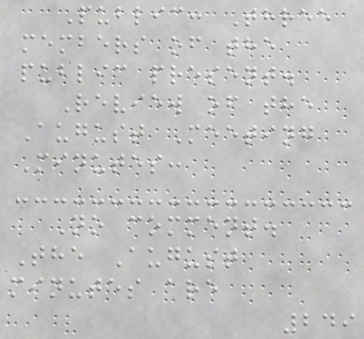Public: Three
members of the
public present.
Review of the
August Meeting
Minutes:
No comment.
The August
minutes are
249
